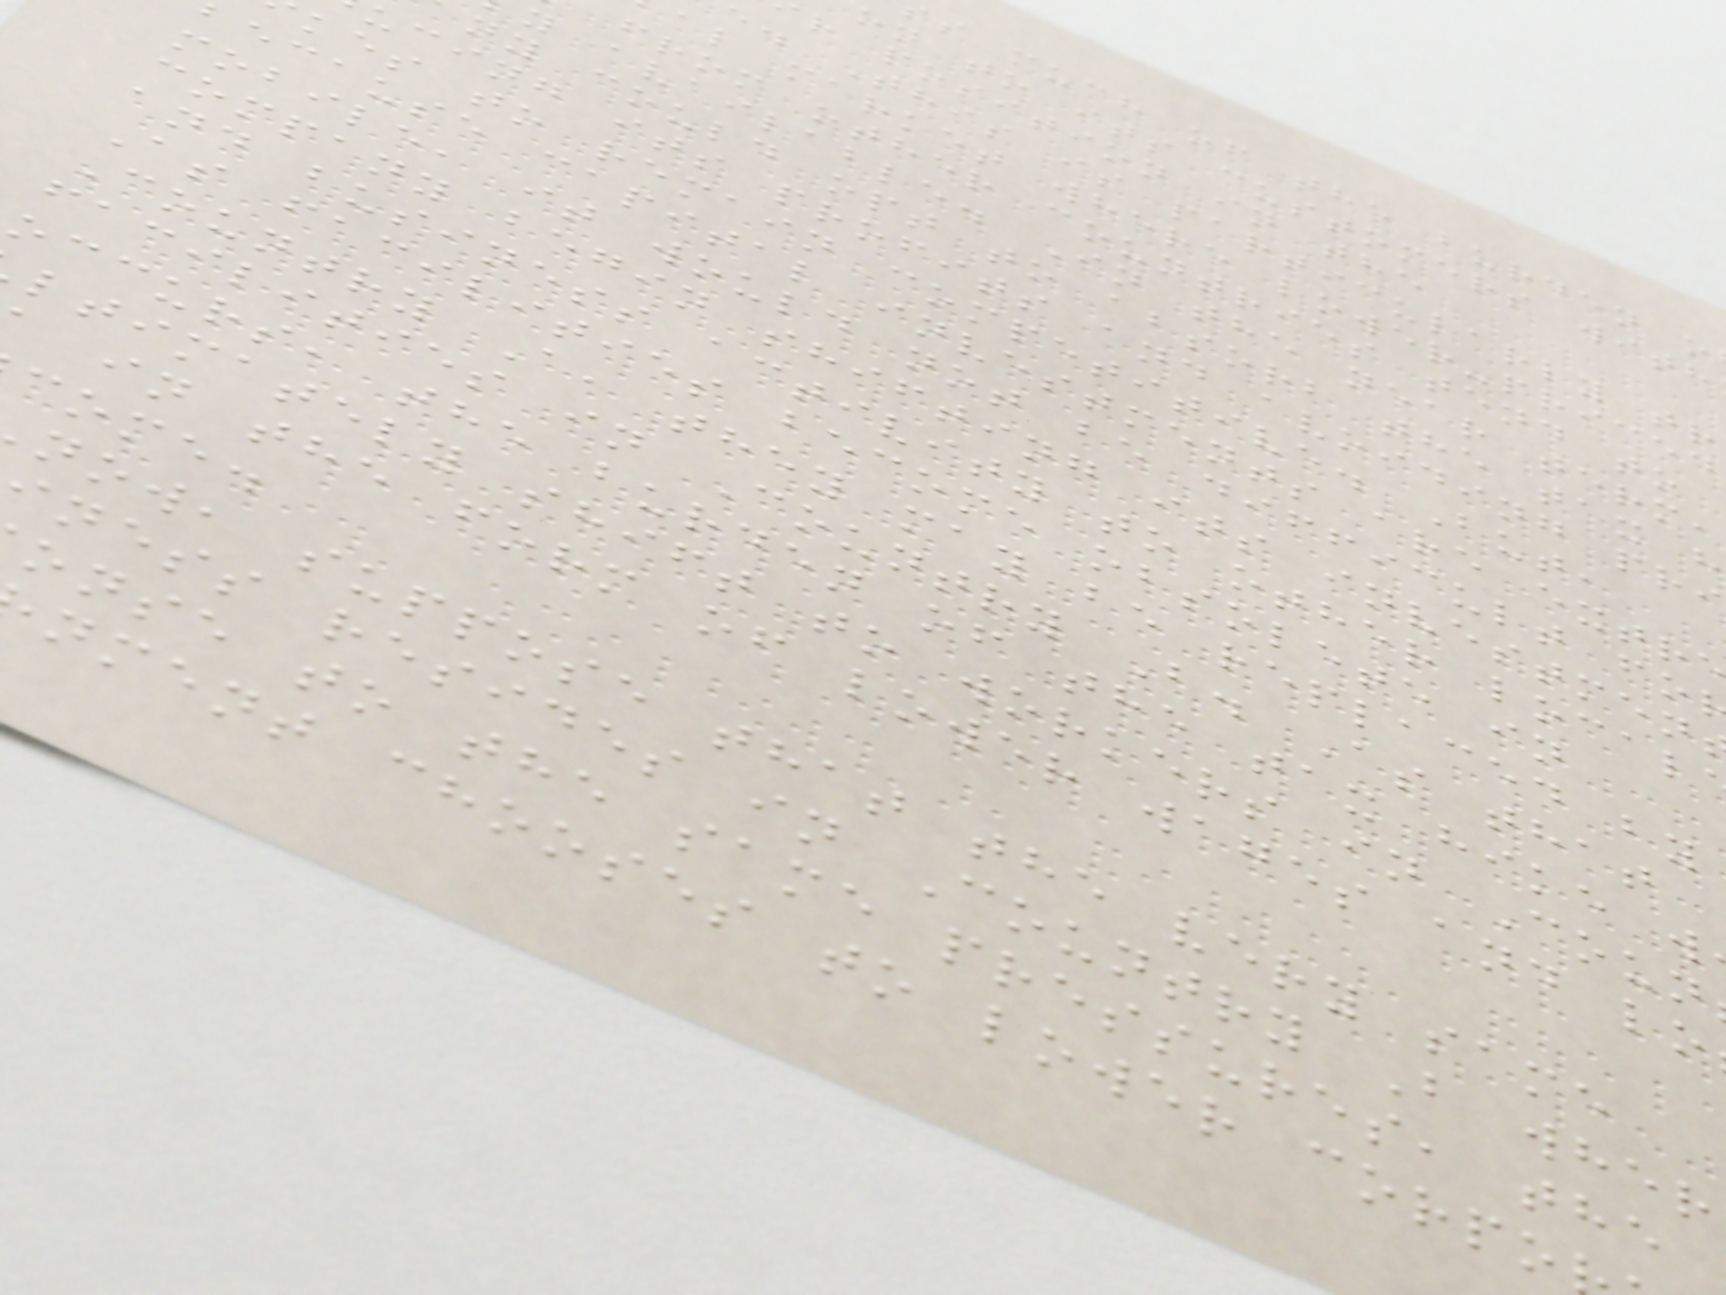s much of the burden o
on to its customers with
r position in the
e. This is particularly tr
al market where lower-priced
from other countries tend to
y available. In the near term,
ny could opt to absorb the tax h
ucing its profits and avoiding pri
kes to remain competitive. But,
ecause capital investments are extr
mobile, it would not be difficult fo
company begin shifting its investmen
and business activity to other local
As facilities become obsolete in
Country A, they may be replaced by
facilities in Country B. As that
occurs, the burden of the tax hike w
ltimately shift to workers in Coun
in the form of lower wages and lo
come.
now, suppose that the very same
ness resides in Country B wher
onse to the same pressures, the
nment chooses to lower corpo
